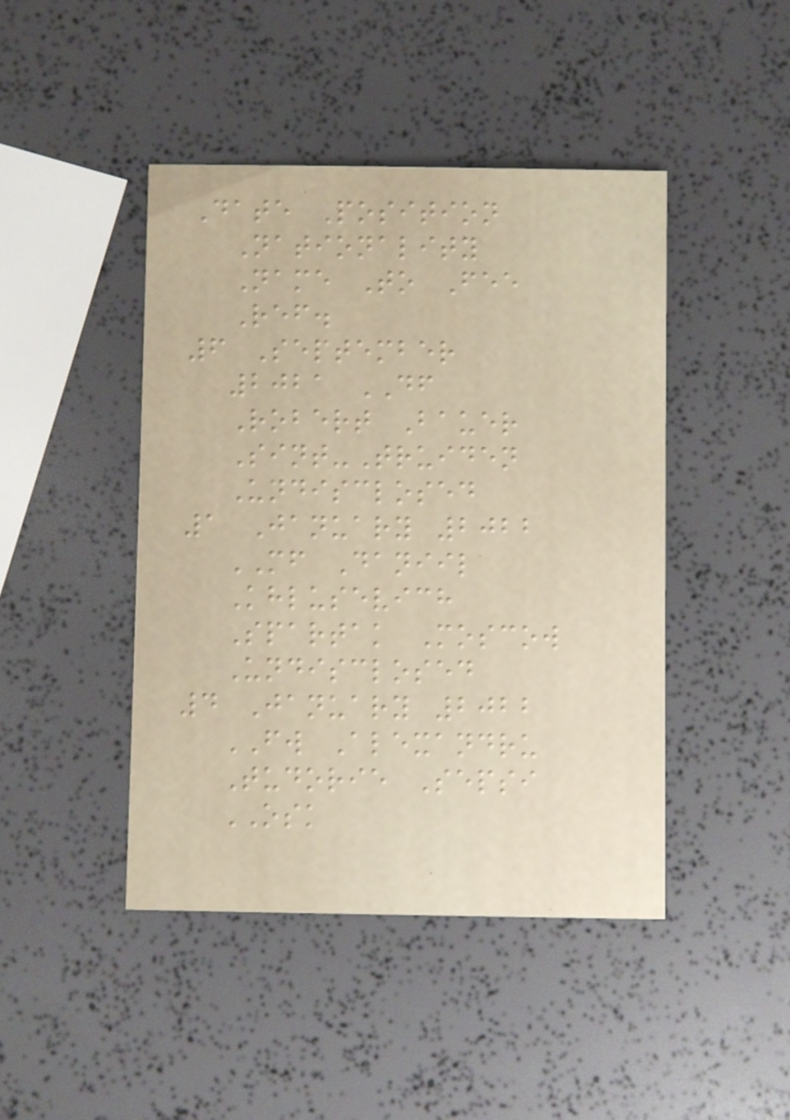Date Position
Nationality
Name To Fee
Ref.
6 September
2021 DF
Robert Bauer
Sint-Truiden
Undisclosed
1 January 2022
MF Daniil
Khlusevich
Spartak Moscow
Undisclosed
4 January 2022
FW Alexandru
Tudorie Sepsi
OSK
